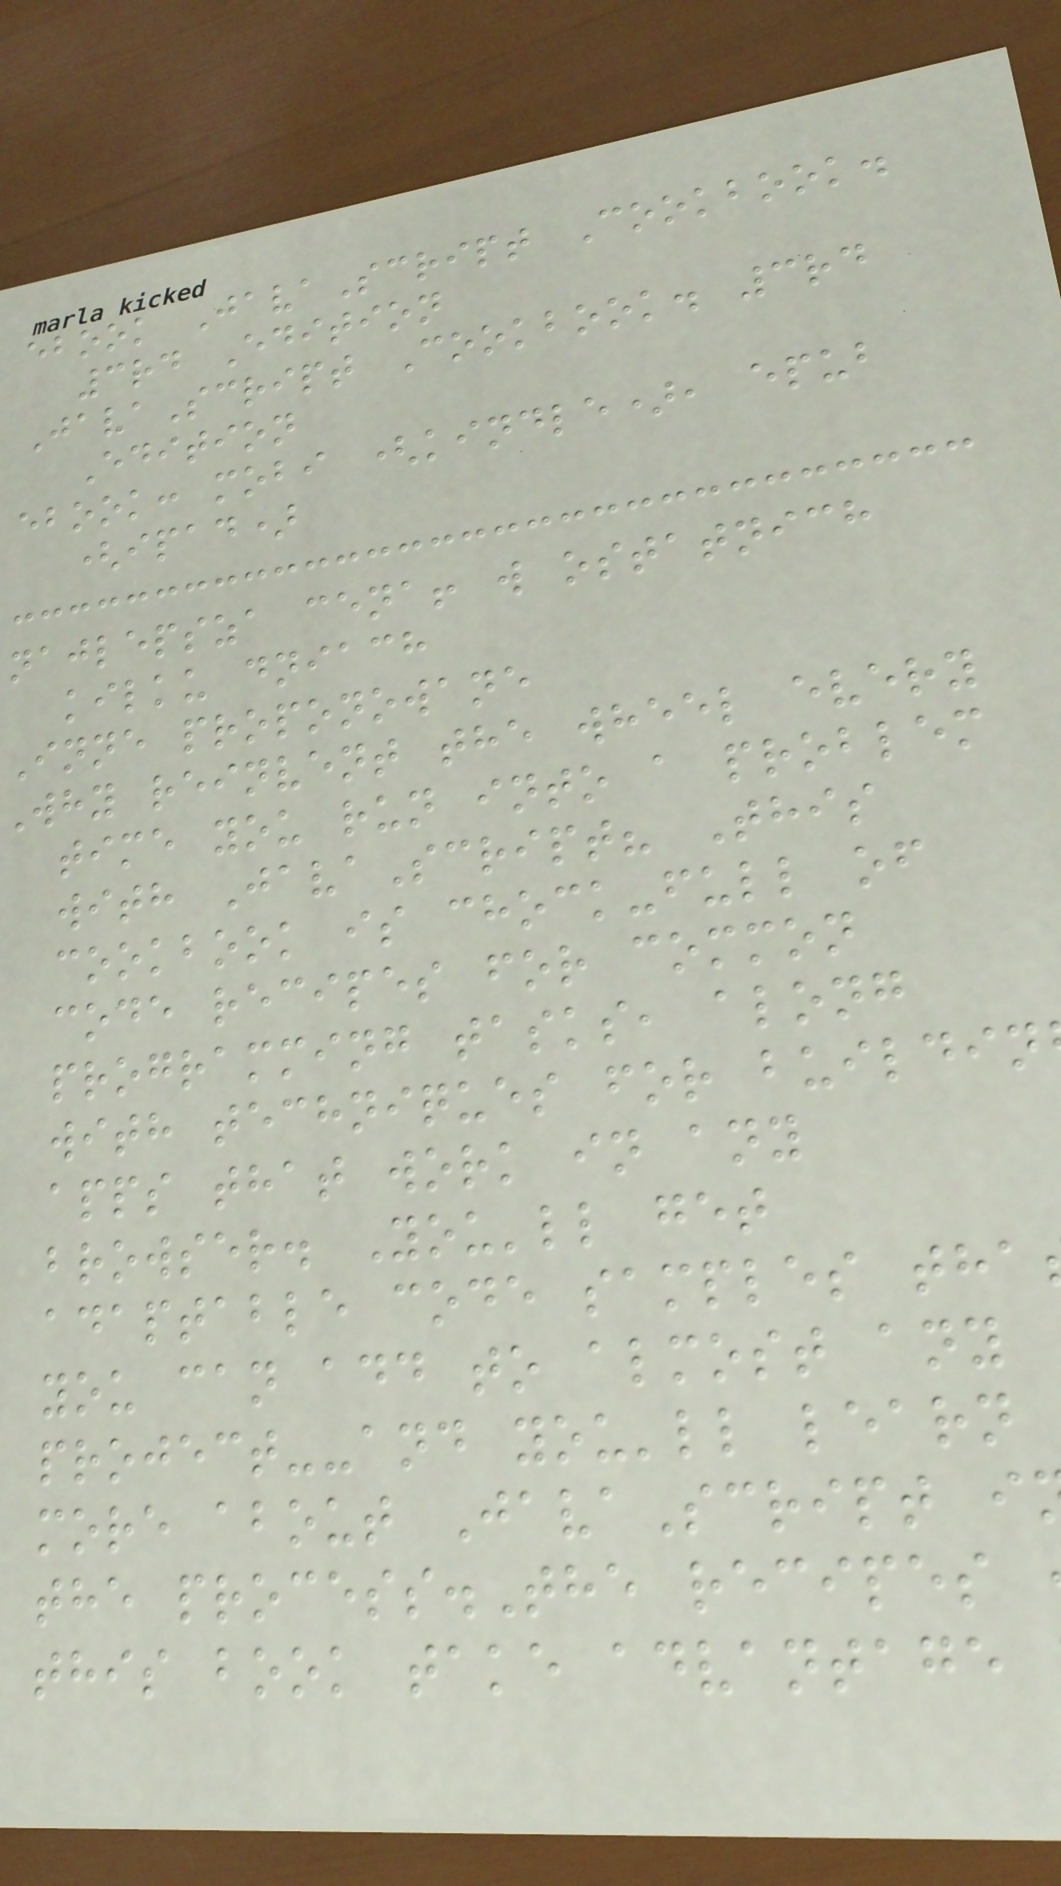ebook JavaScript Cookbook.
3rd Edition
JavaScript Cookbook. 3rd
Edition
ebook: mobi (kindle), epub
(ipad)
najlepsza cena! w ostatnich
kilku dniach
Inne proponowane
Why reinvent the wheel every
time you run into a problem
with JavaScript? This
cookbook is chock-full of
code recipes for common
programming tasks, along
with techniques for buildin
apps that work in any
browser. You'll get
adaptable code samples tha
you can add to almost any
project--and you'll learn
more about JavaScript i
the process.The recipes
this book take advantage
